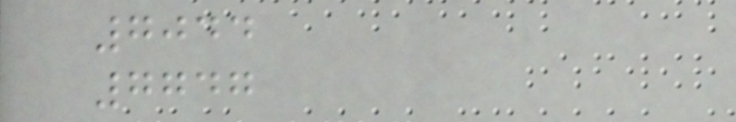7044
7747
